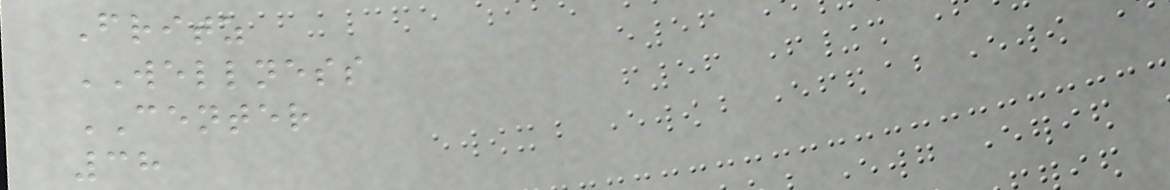Fritz
WELLNESS
CENTER
38
